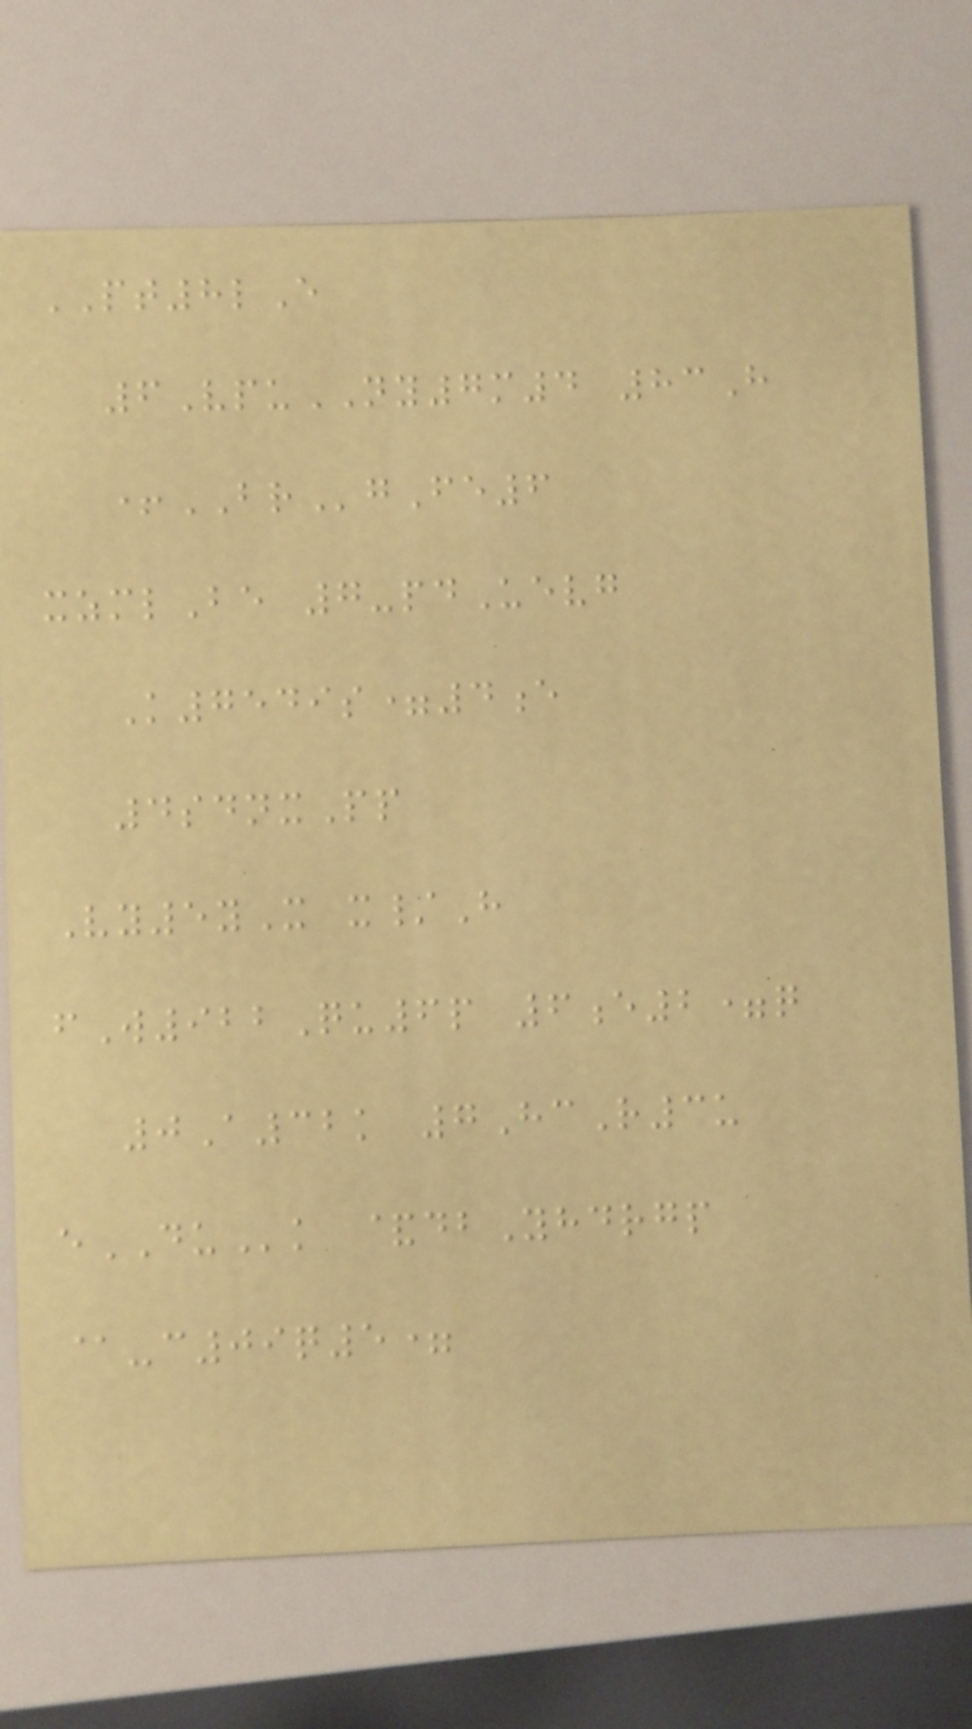PT8lE
6VpuNY7m4 83H
+BRgFe6
xzmlBe 7-pdUevg
K7549s=4e
4sdnxPp
Vy5yX x/H
fW922Qu6p 6e2=q
0A32k 7HcR3u
eDUk &dbYhdrgp
@-c09q5=
